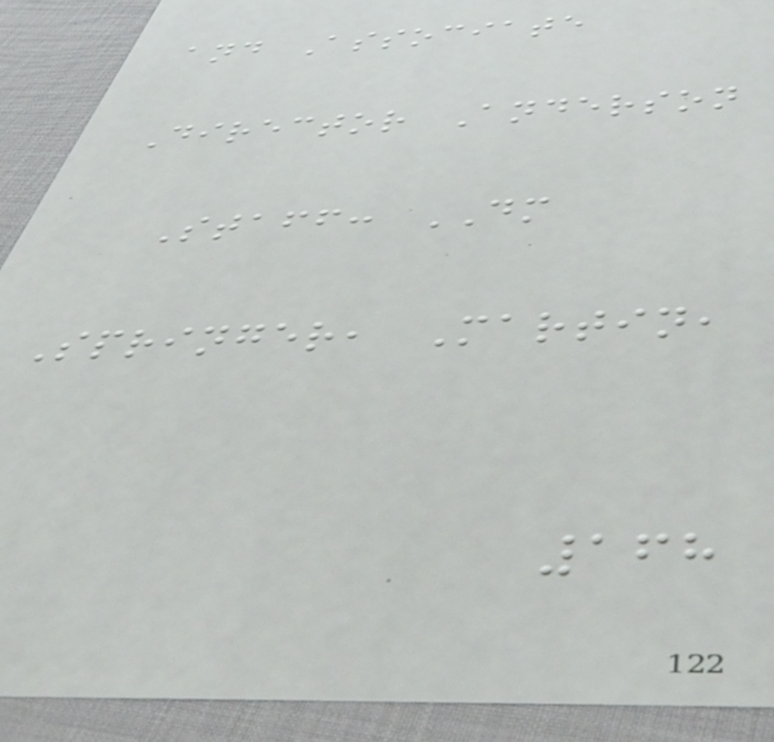and Associate
Director Anderson
Staff: DM
Springer, Martin,
168
